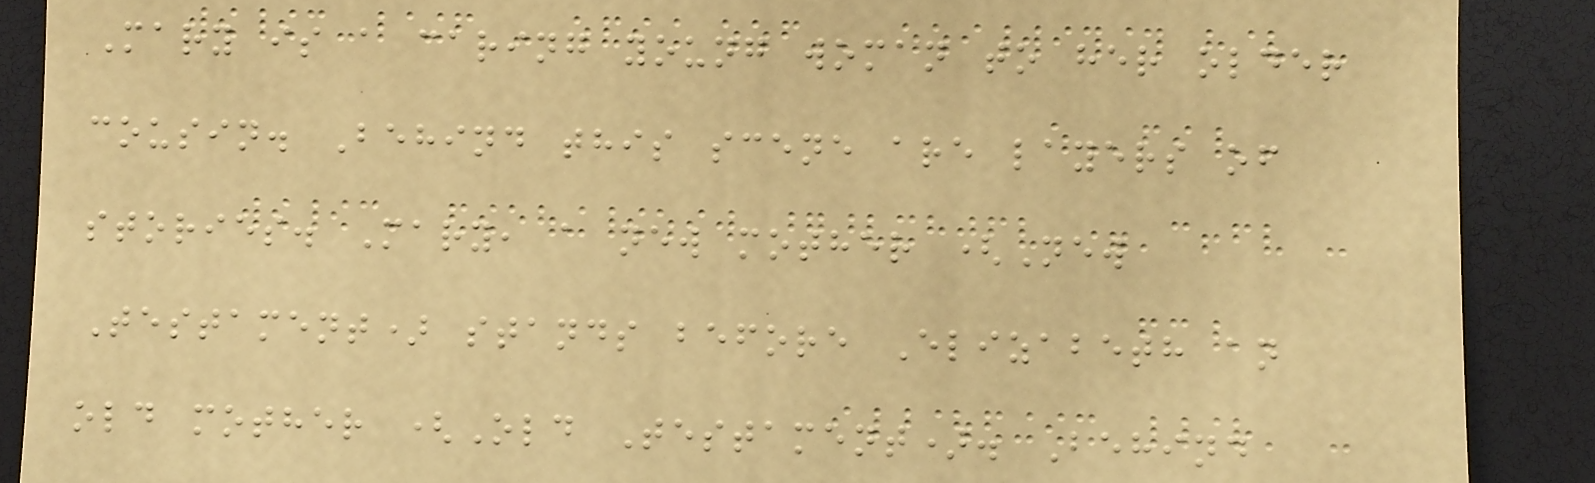Mary is a caring young woman to her older
cousin. Behind this scene are layers of
stories. Mary, a new mother (New
Testament) stands before Elizabeth an
old mother (Old Testament). Behind
